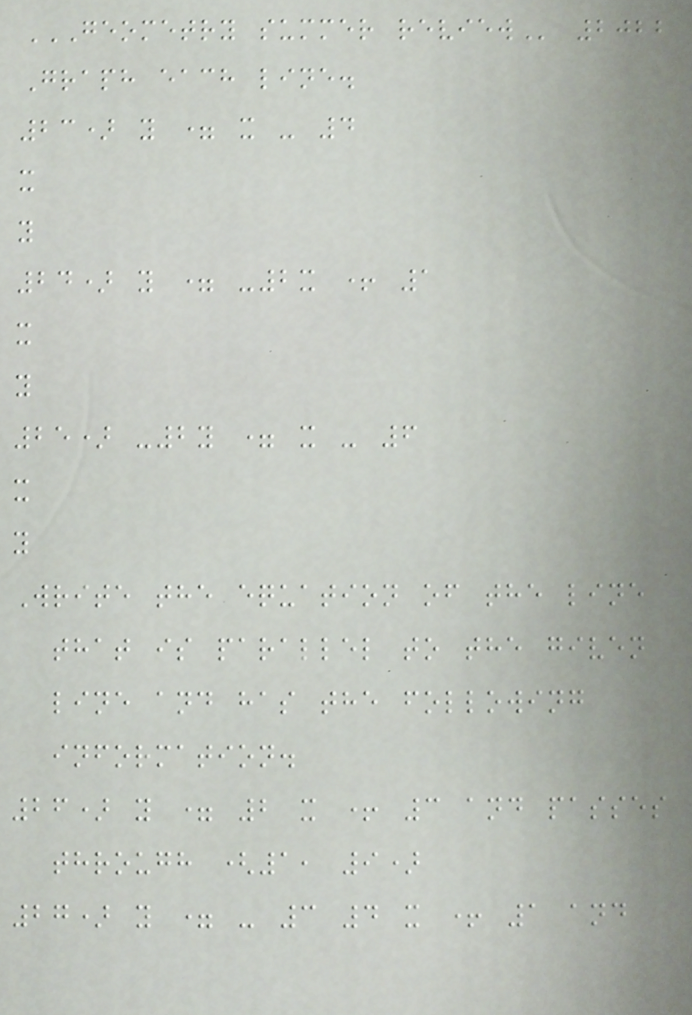GEOMETRY SUMMER REVIEW 2022
Graph each line.
23) y = x - 4
x
y
24) y = -2x + 1
x
y
25) -2y = x - 6
x
y
Write the equation of the line
that is parallel to the given
line and has the following
information.
26) y = 2 x + 3 and passes
through (1, 9)
27) y = - 3 4 x + 1 and
